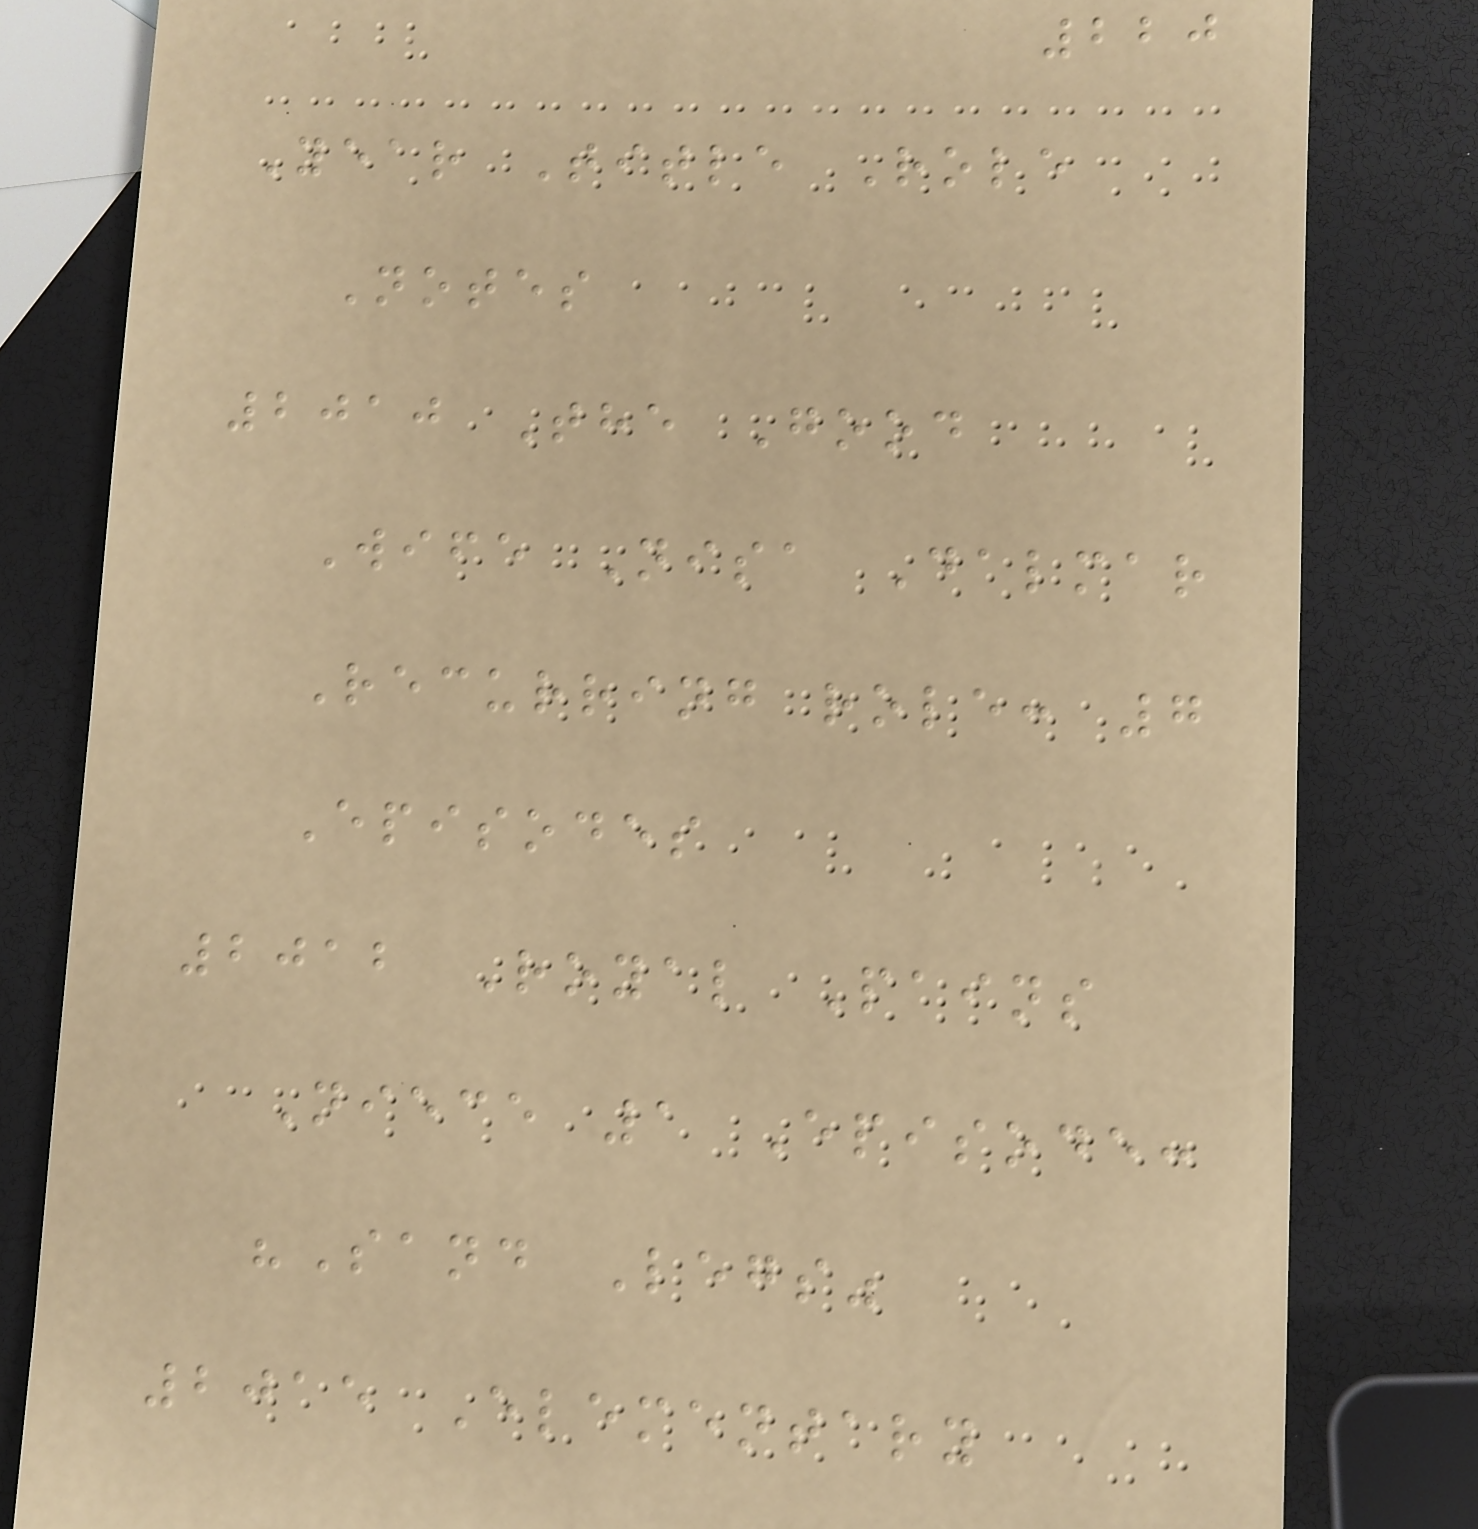220
Year Title Role
Notes
2010 The Good
Wife Nisa Dalmar
Recurring role: 7
Episodes
2012 Royal Pains
Niece 1 Episode:
"Sand Legs"
2015 Elementary
